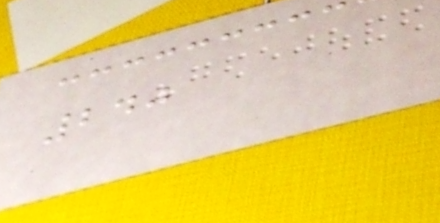240
